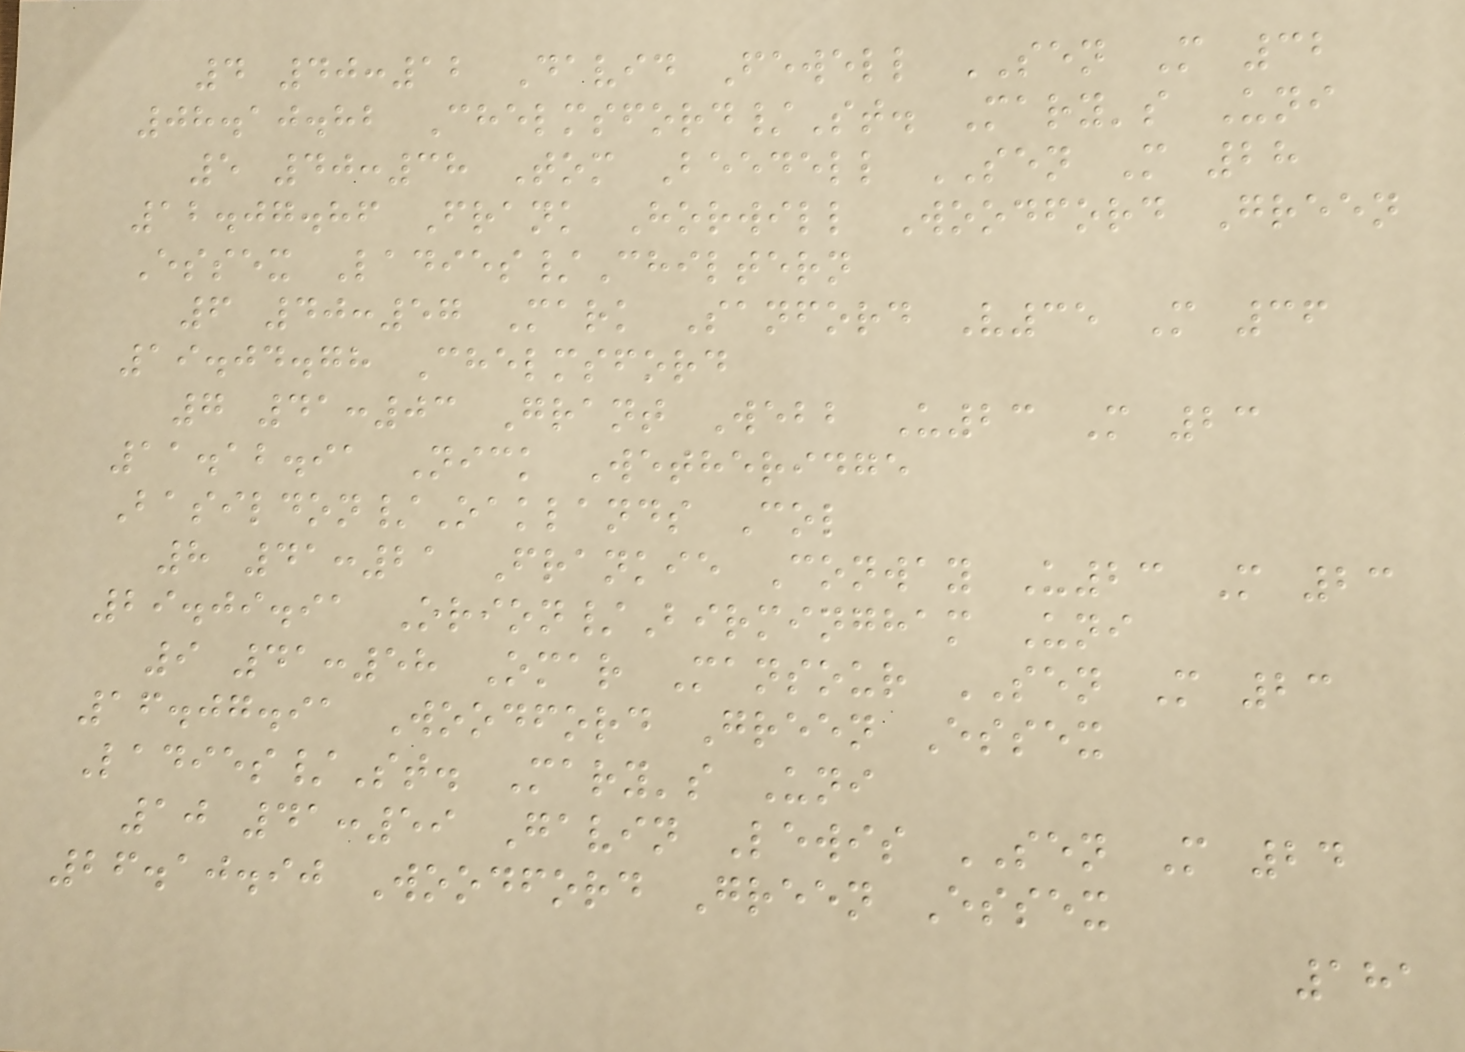4 40:12 David Fewell SEN M 32
08.10.82 Chelmsford/St. Mary's Uni
5 40:38 Tom Beedell SEN M 28
12.07.86 Frank Horwill Woodford Green
Essex Ladies/Chiltern
6 40:57 Mark Sanford V35 M 36
19.04.78 Chelmsford
7 41:03 Grant Webb U23 M 23
11.12.91 Nick Wetheridge
Basildon/Oaklands Col
8 41:21 Frankie Conway U23 M 23
29.09.91 Orion/Birmingham Uni
9 41:58 Omar Mansour SEN M 23
16.07.91 Woodford Green Essex
Ladies/St. Mary's Uni
10 41:59 Gavin Lewis SEN M 24
26.10.90 Woodford Green Essex
181
